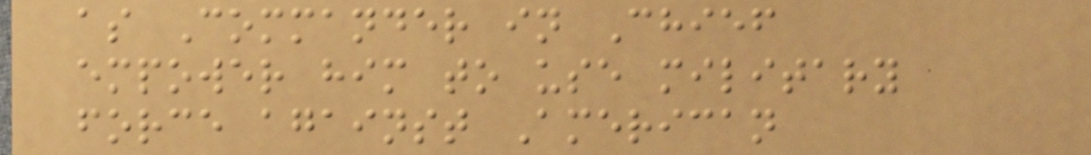as Commander in Chief
empower him to use military
force against American
